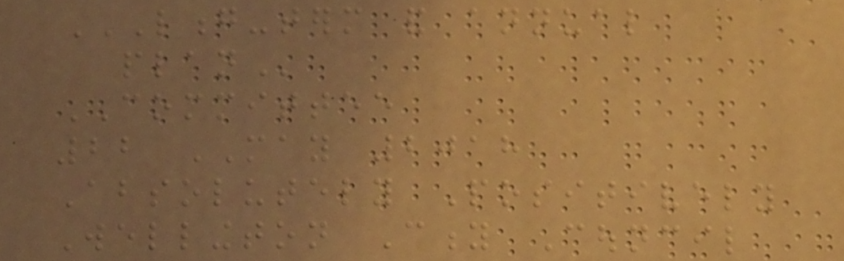LONG-TERM AND ANNUAL
PLAN
COMMITTEE
22 MAY 2018
Absolutely Positively
Wellington City Council
